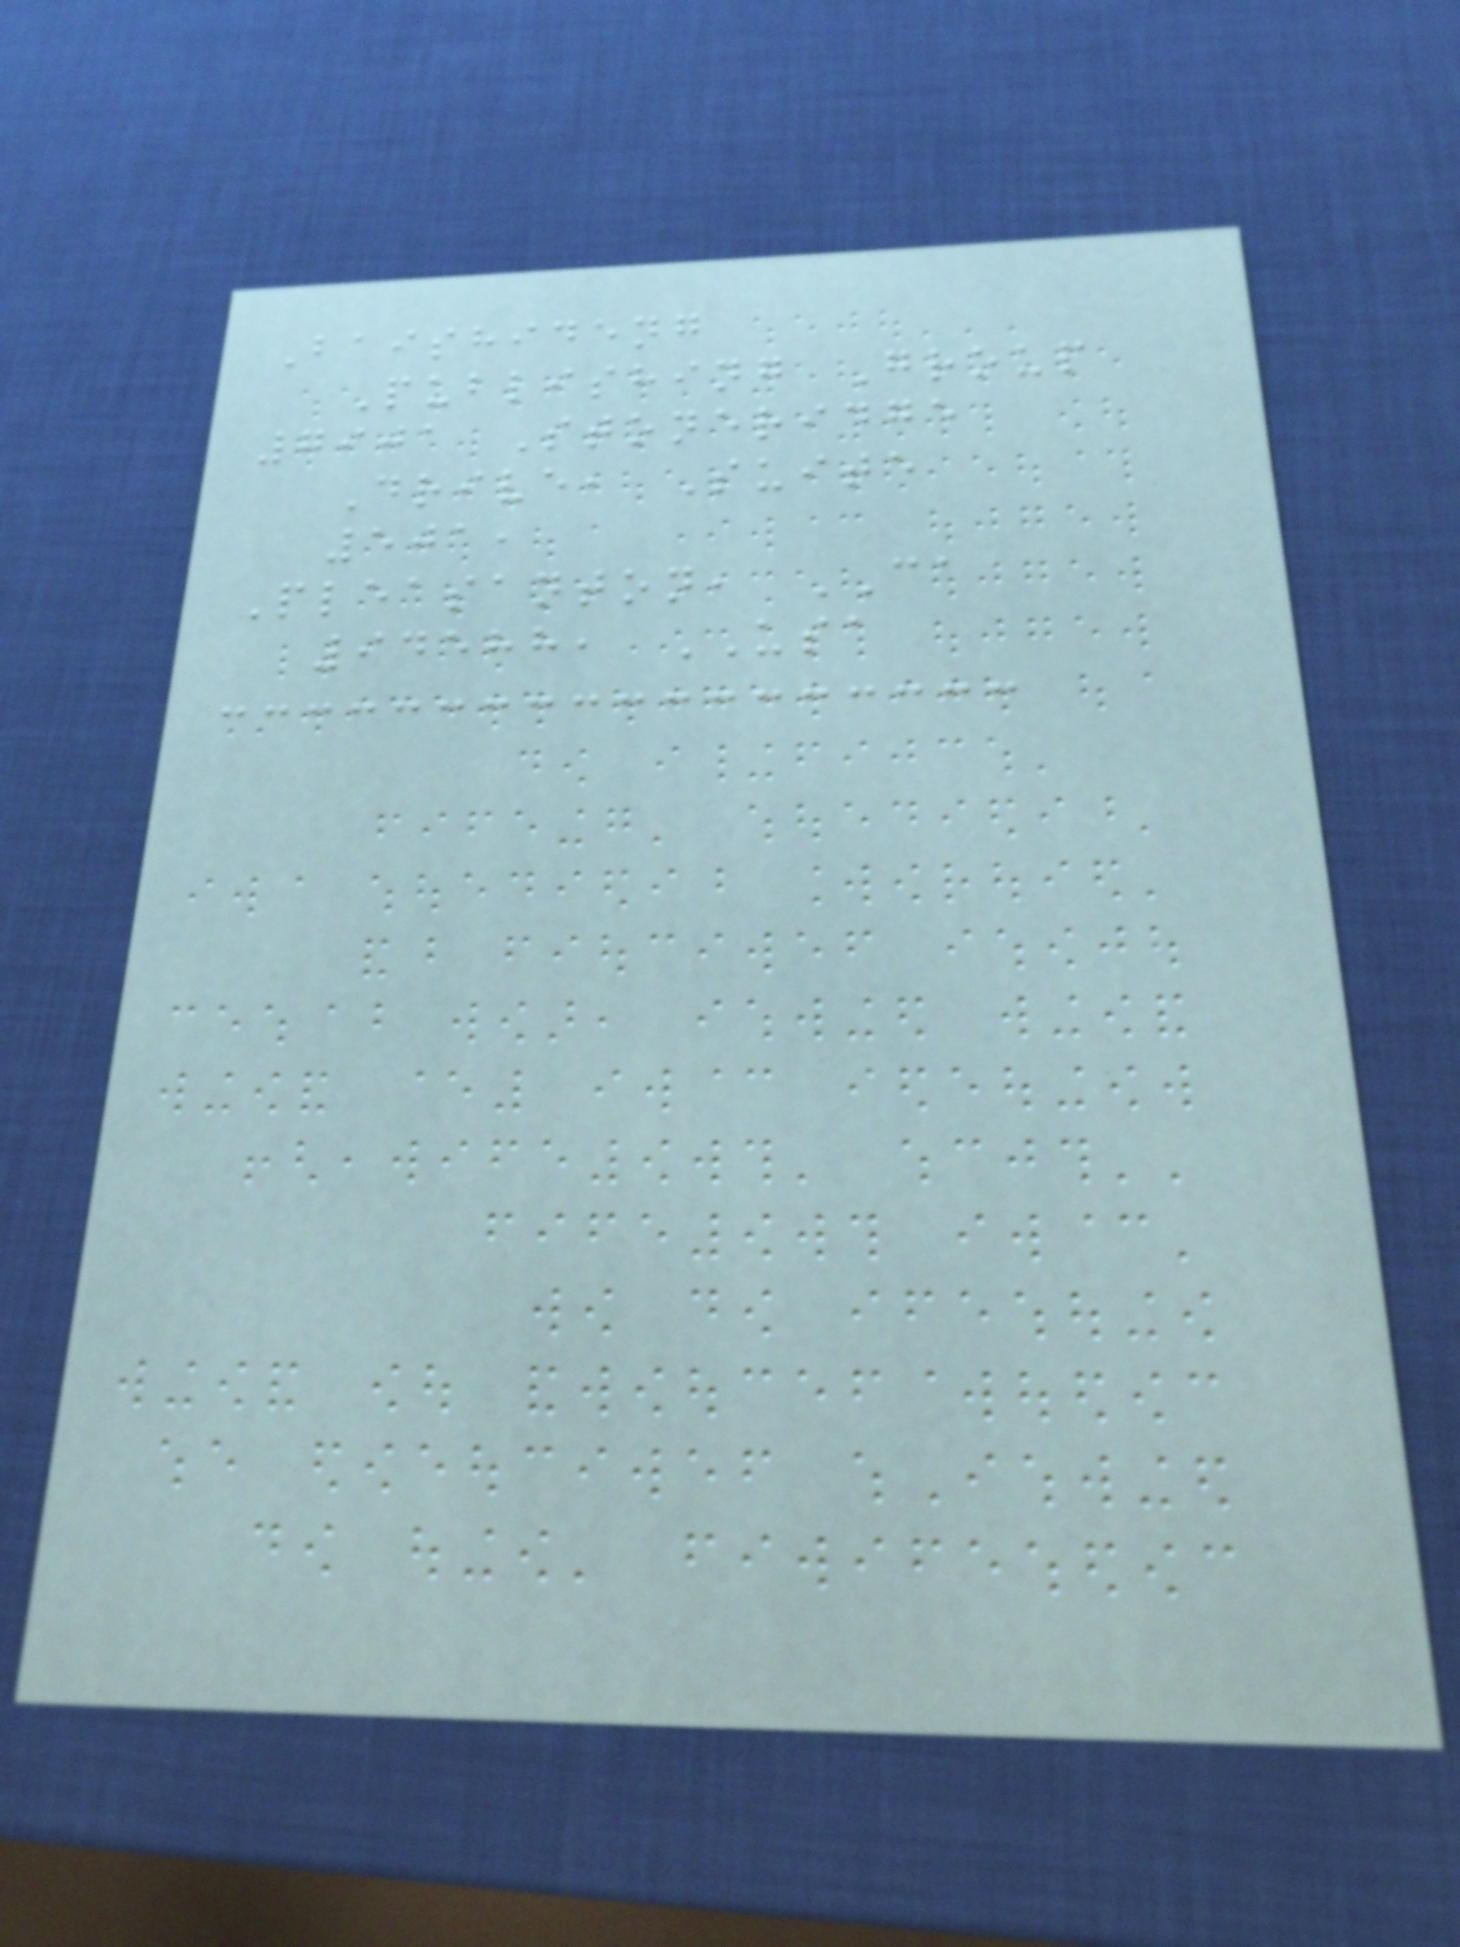Baishideng
Publishing Group
7901 Stoneridge
Drive, Suite
501,
Pleasanton, CA
94588, USA
